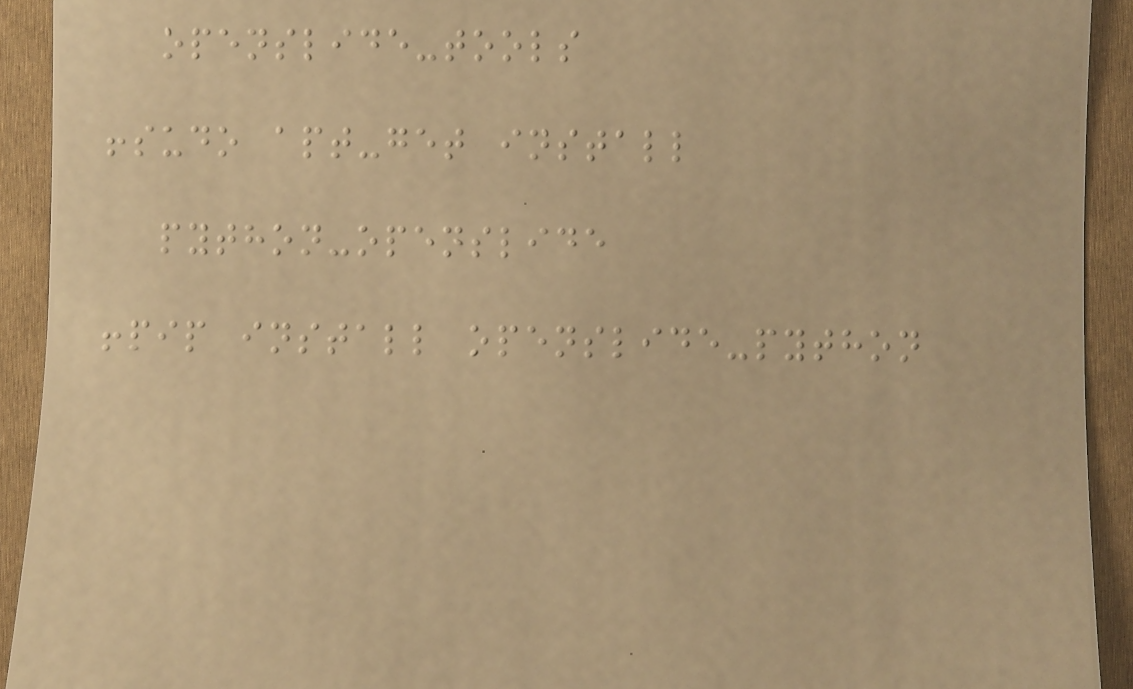openslide-tools
!sudo apt-get install
python-openslide
!pip install openslide-python
